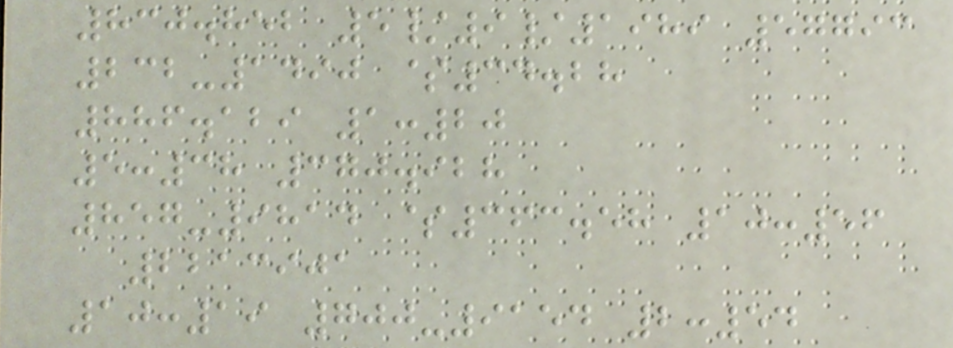830.852 5/9/1989 57793
232-1490 $34.28
886.129 1:20
5:38 370.928
857-9814 $363.58 10:56
2213901
10:19 700-9154 2:54
